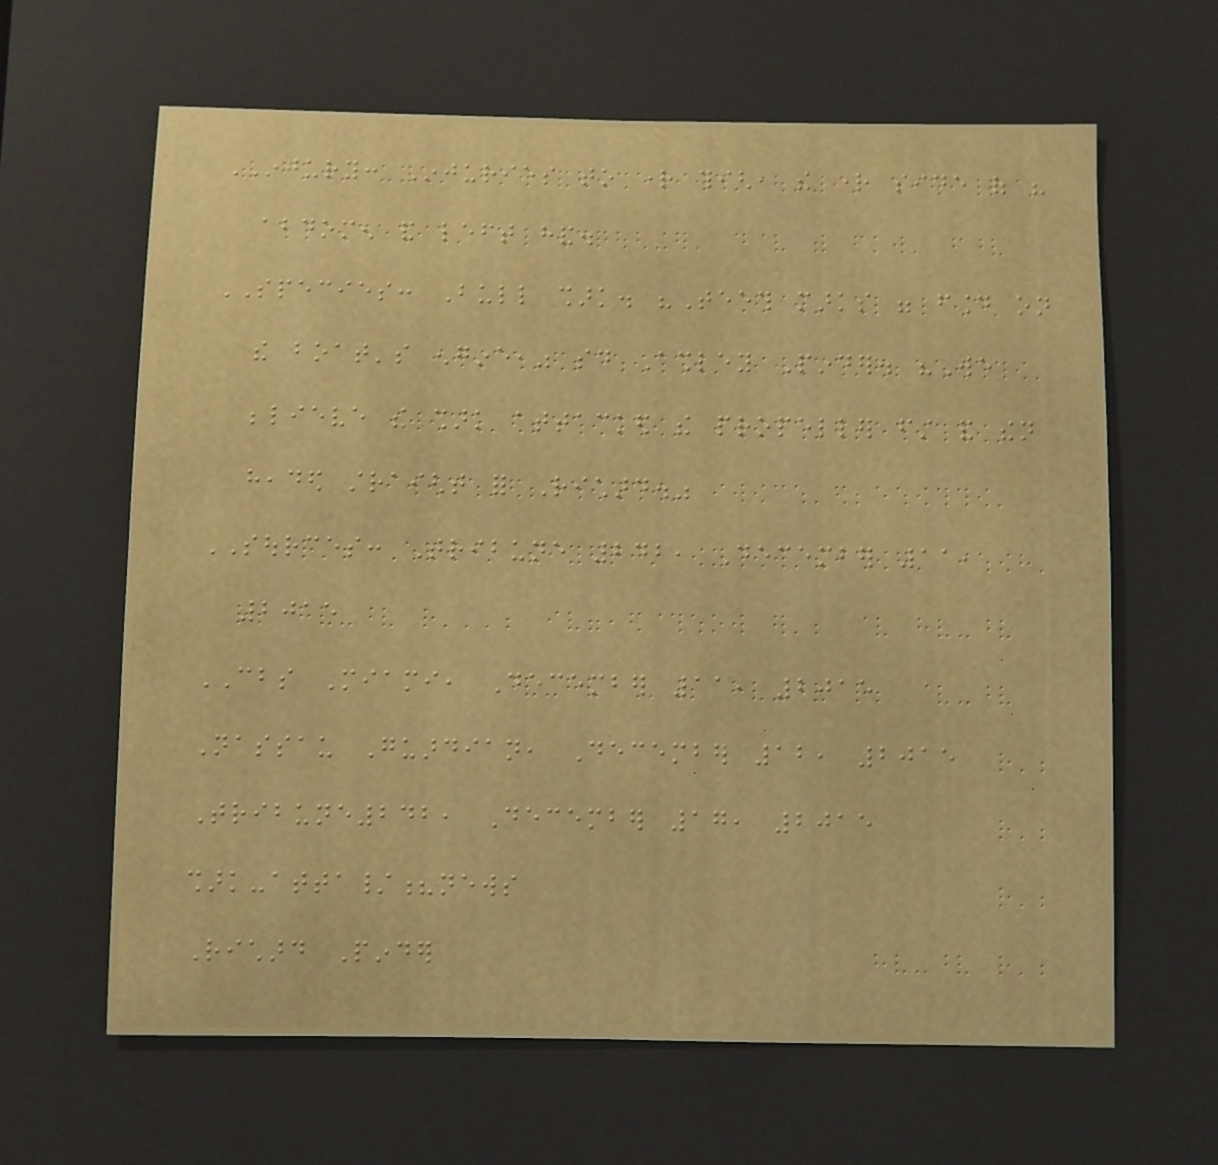INJURY: Injuries to right thigh, the right side of his
abdomen and left hand.
SPECIES: Bull shark. "Teeth marks were found on
the boat's engine," said Ashley Pinder. "We
believe the shark attacked the propeller first and then
headed straight for Richard."
SOURCES: Tribune 242, December 11,
2015
CBS Miami, December 11, 2015
Nassau Guardian, December 12, 2015
Tribune242, December 17, 2015
shark-atta/?news
Richard Pinder
